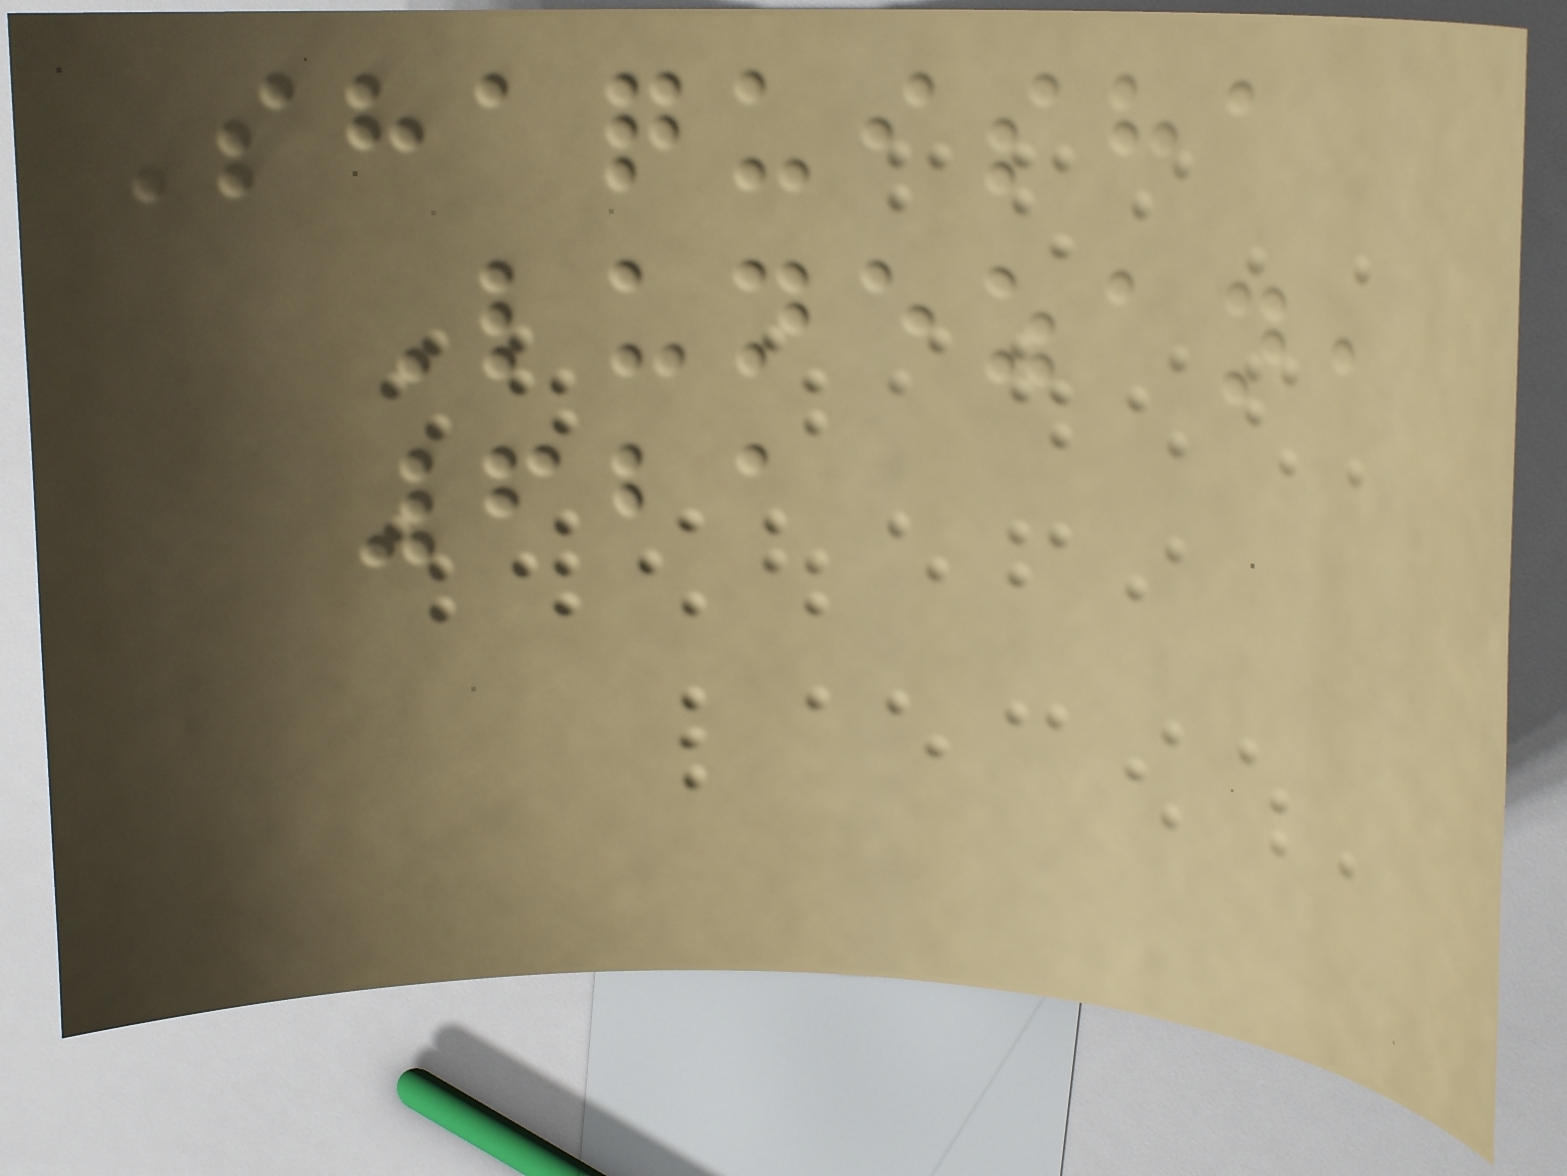Shaquisha
Lunezan,
621
